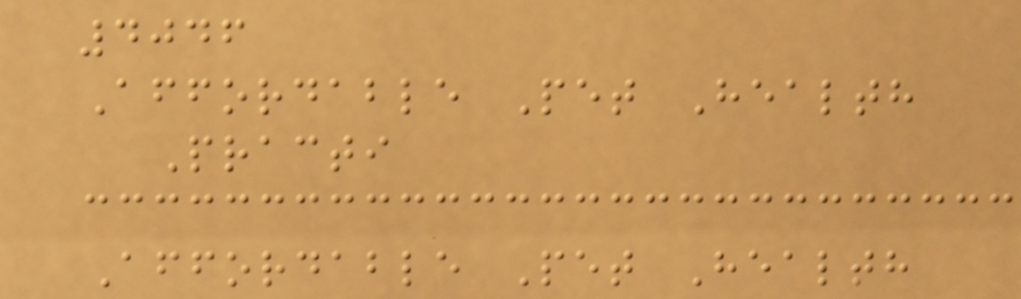4046
Affordable Pet Health
Practi
Affordable Pet Health
